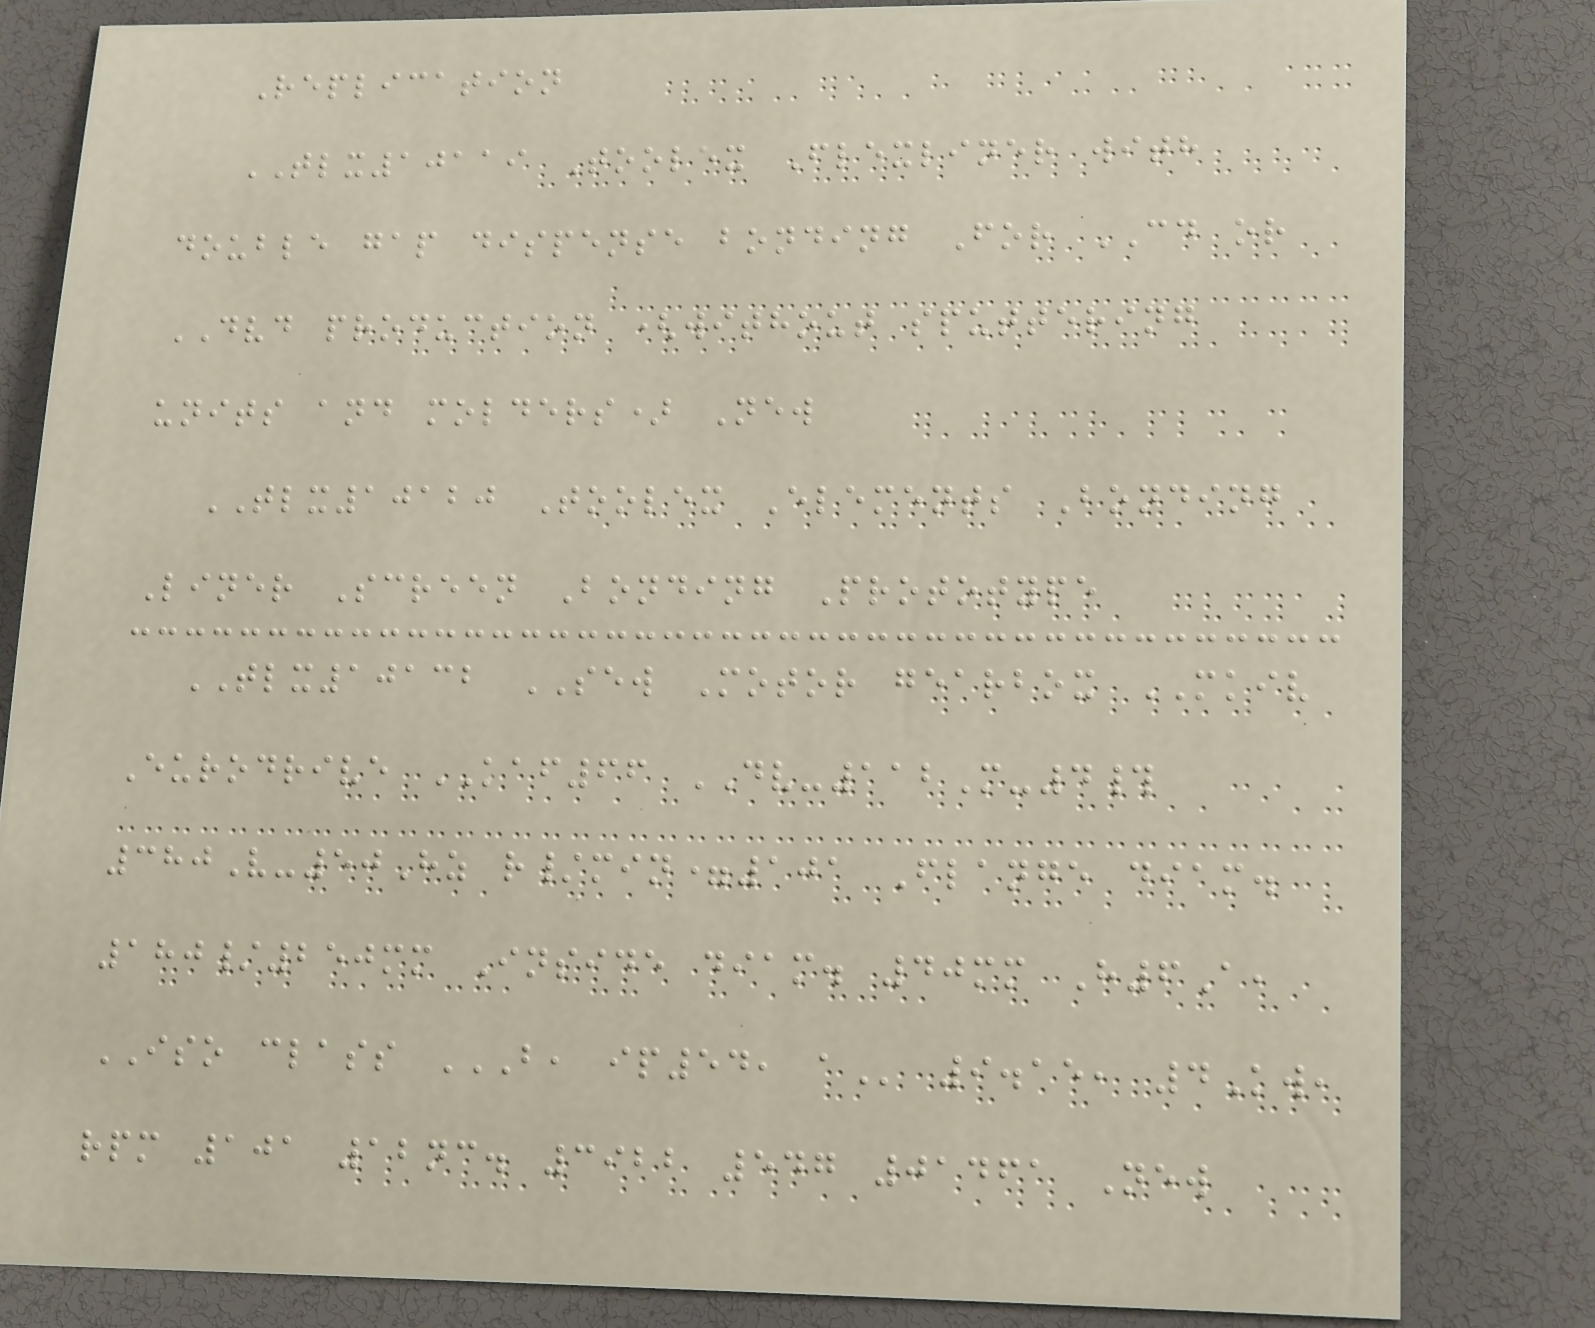Replication
TLX10119 Toolex Flexliner with
double gap dispense bonding For CD or
DVD production (without sputtering
units and molders) New
TLX10120 Toolex Elements Bonding
Liner Screen Bonding Prototype
TLX10132 SEW Motor gearbox MKIV
Eurodrive KAF66 DV-112M-4#
380V-50Hz r/min=101 Flange diam.
180/250mm Inside diam. 40mm H6A,
ISO class B, IP54, A 9.15, 4Kw,
rpm 101 12nc. 3922 547 01461 New
